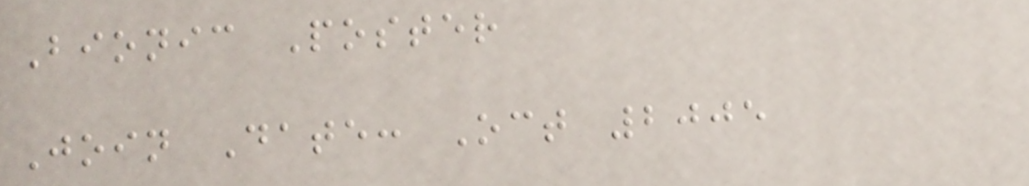Bionic Poster
Join Date: Oct 2005
